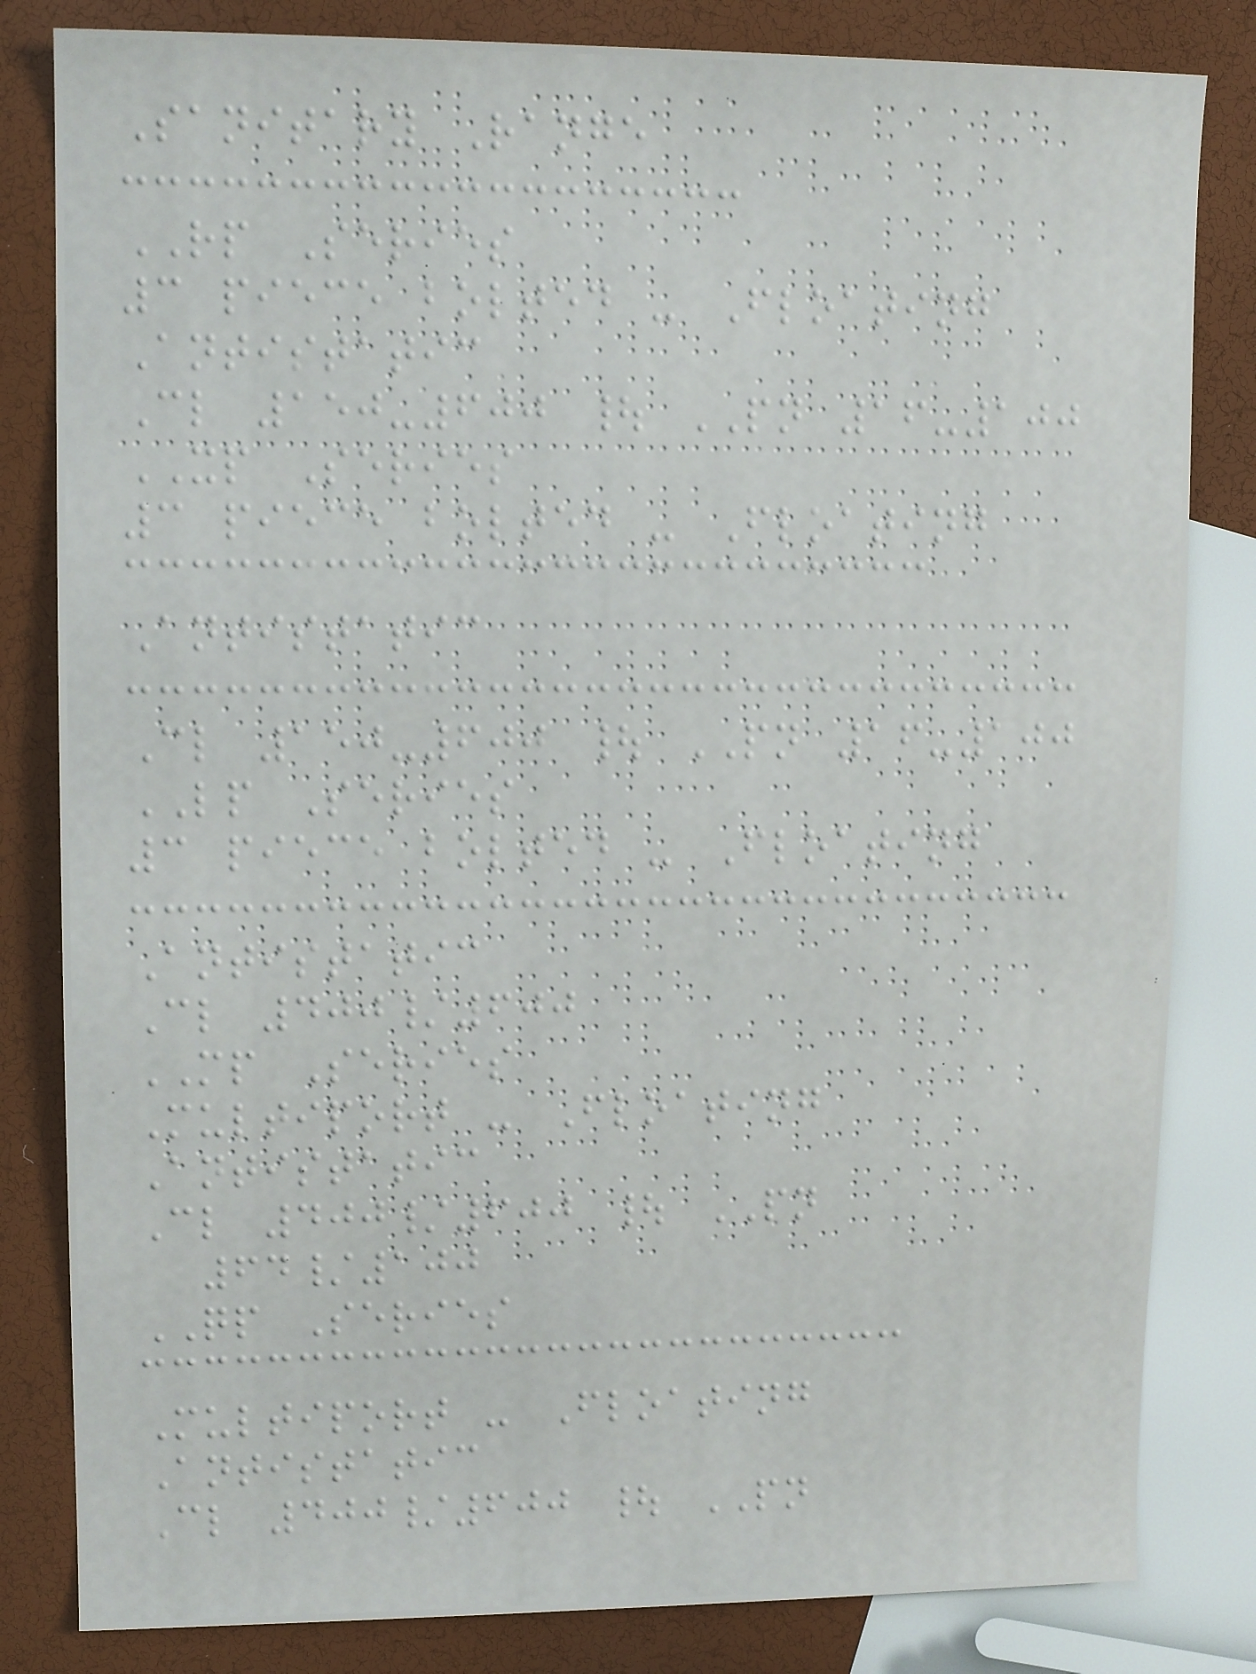Sanitary Range
RP Series
3 piece bolted - Floating
Antistatic
Cl 150-600 | PN 16-100
XP Series
3 piece bolted - Floating
Antistatic
Cl 150-600 | PN 16-100
LP Series
3 piece bolted - Floating
Antistatic
Cl 400/600
MP Series
Multiport - Floating
Antistatic
Cl 400/600 | PN
64/100
QP Series
Multiport - Floating
Antistatic
Cl 400/600 | PN
